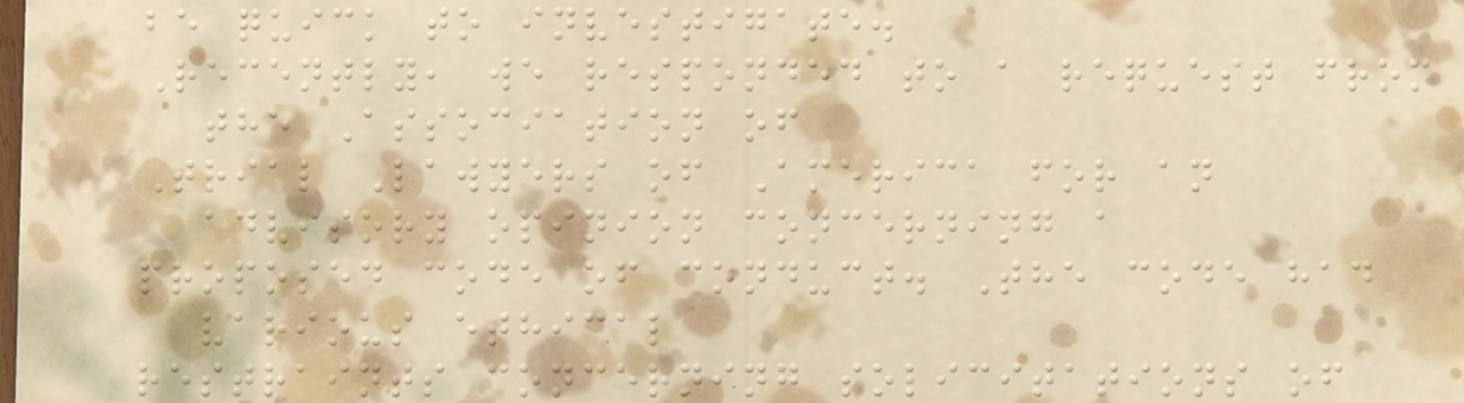be quick to investigate.
Recently, we responded to a request from
the Association of
Trial Lawyers of America for an
advisory opinion concerning a
proposed code of conduct. The code had
various ethical
restraints concerning solicitations of
